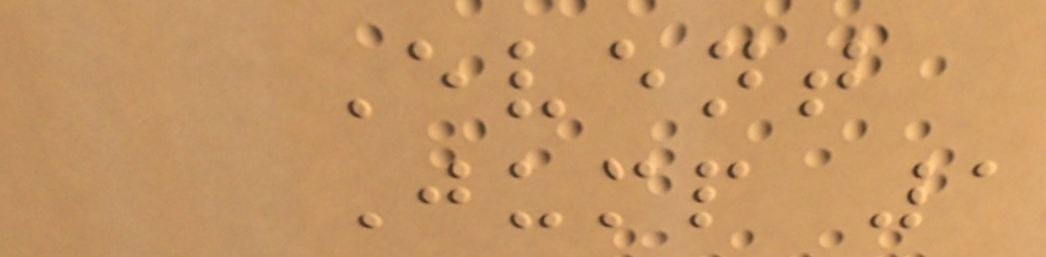Event
Jump 1
